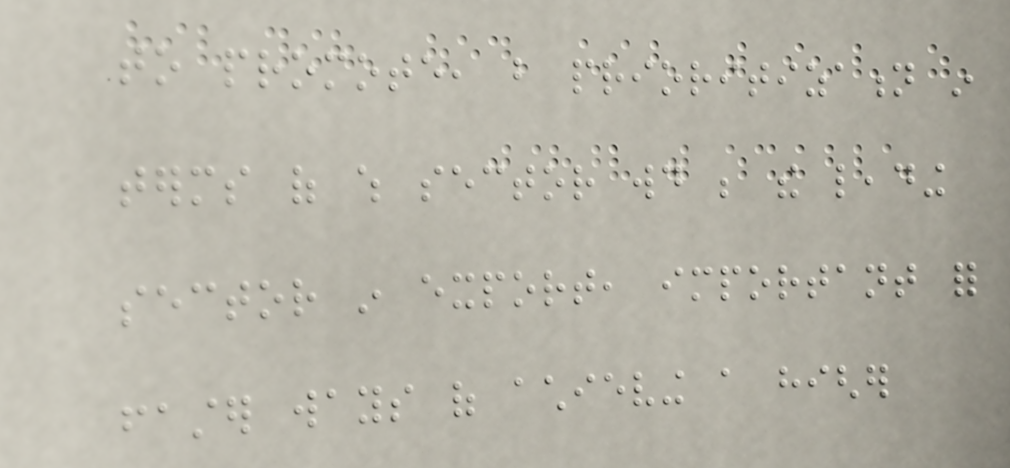to promote, but prioritization in
terms of which sector would be the leading
sector in export, important for
faster ways of achieving a higher
